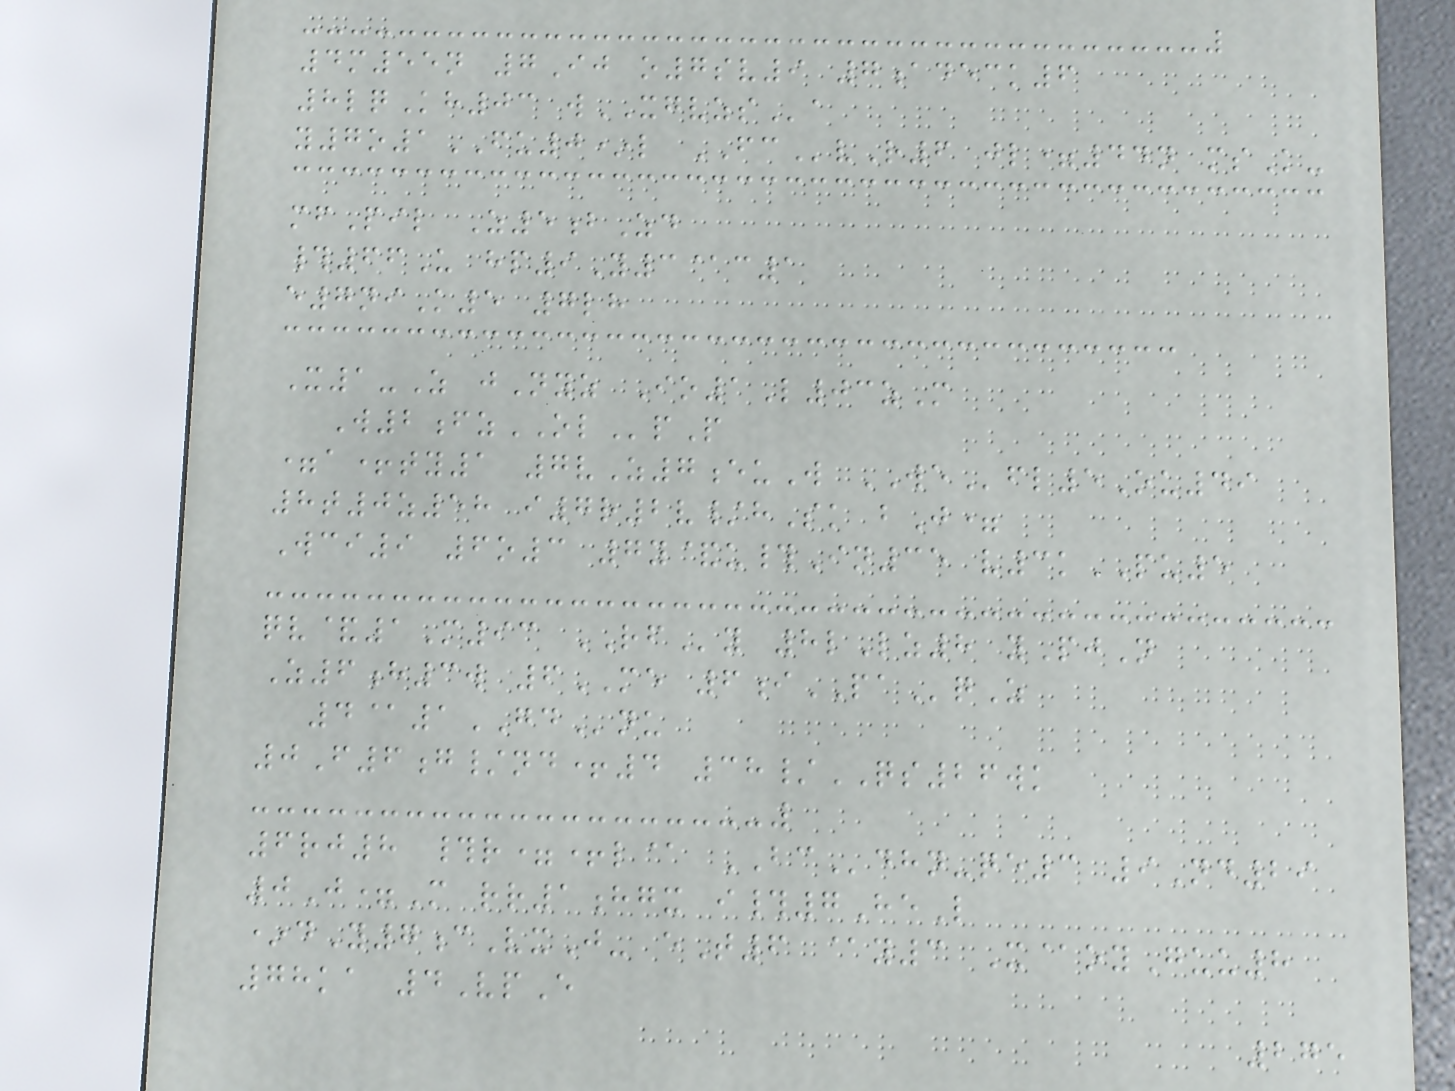4m55n 7Ij o7sv9 7adeck6
8lqKh03 wXGVZSa
y7o1FU0*l FCvR6 jl=44n msK-
mfPil Z5bZd
#66U hp9Y3@c1
e7niK5 7lh
X1-Z jNyz Io1L03zM
W2fzOLpP
=a+ty1 7vZ7euW WEfl5Ou49
8t0z58 i7r2v/hSk bJ=
Wci9 6o3 7y&u#In35 v3kPU5
qv&1M93 RFy 8lLz8 yPjN
Z6h3w 6ME 6iPAqZ
4@1GDnu
0F6g/nd+4 38/QS26wk
6rj8 #r=+l@ BCdhn-qe3 9Nd29
0J=M rr1hgx i#7HeL
*dY7cVxJ- eT6 @y3 X@oyGuu8
78ka 4VpE
275
